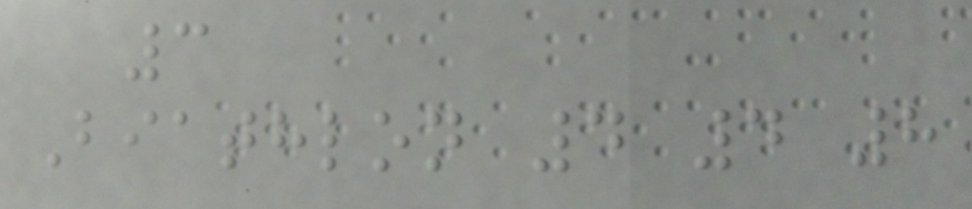3
Biathlon 4 4 8
